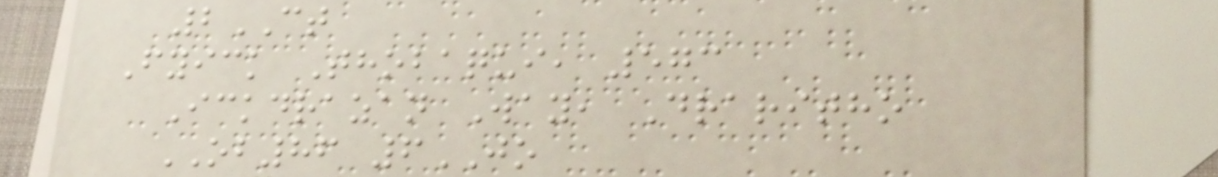2CT
Fyick Thobaqui, 573
Ickdrazan Way, Draritho
OB86 6JO
